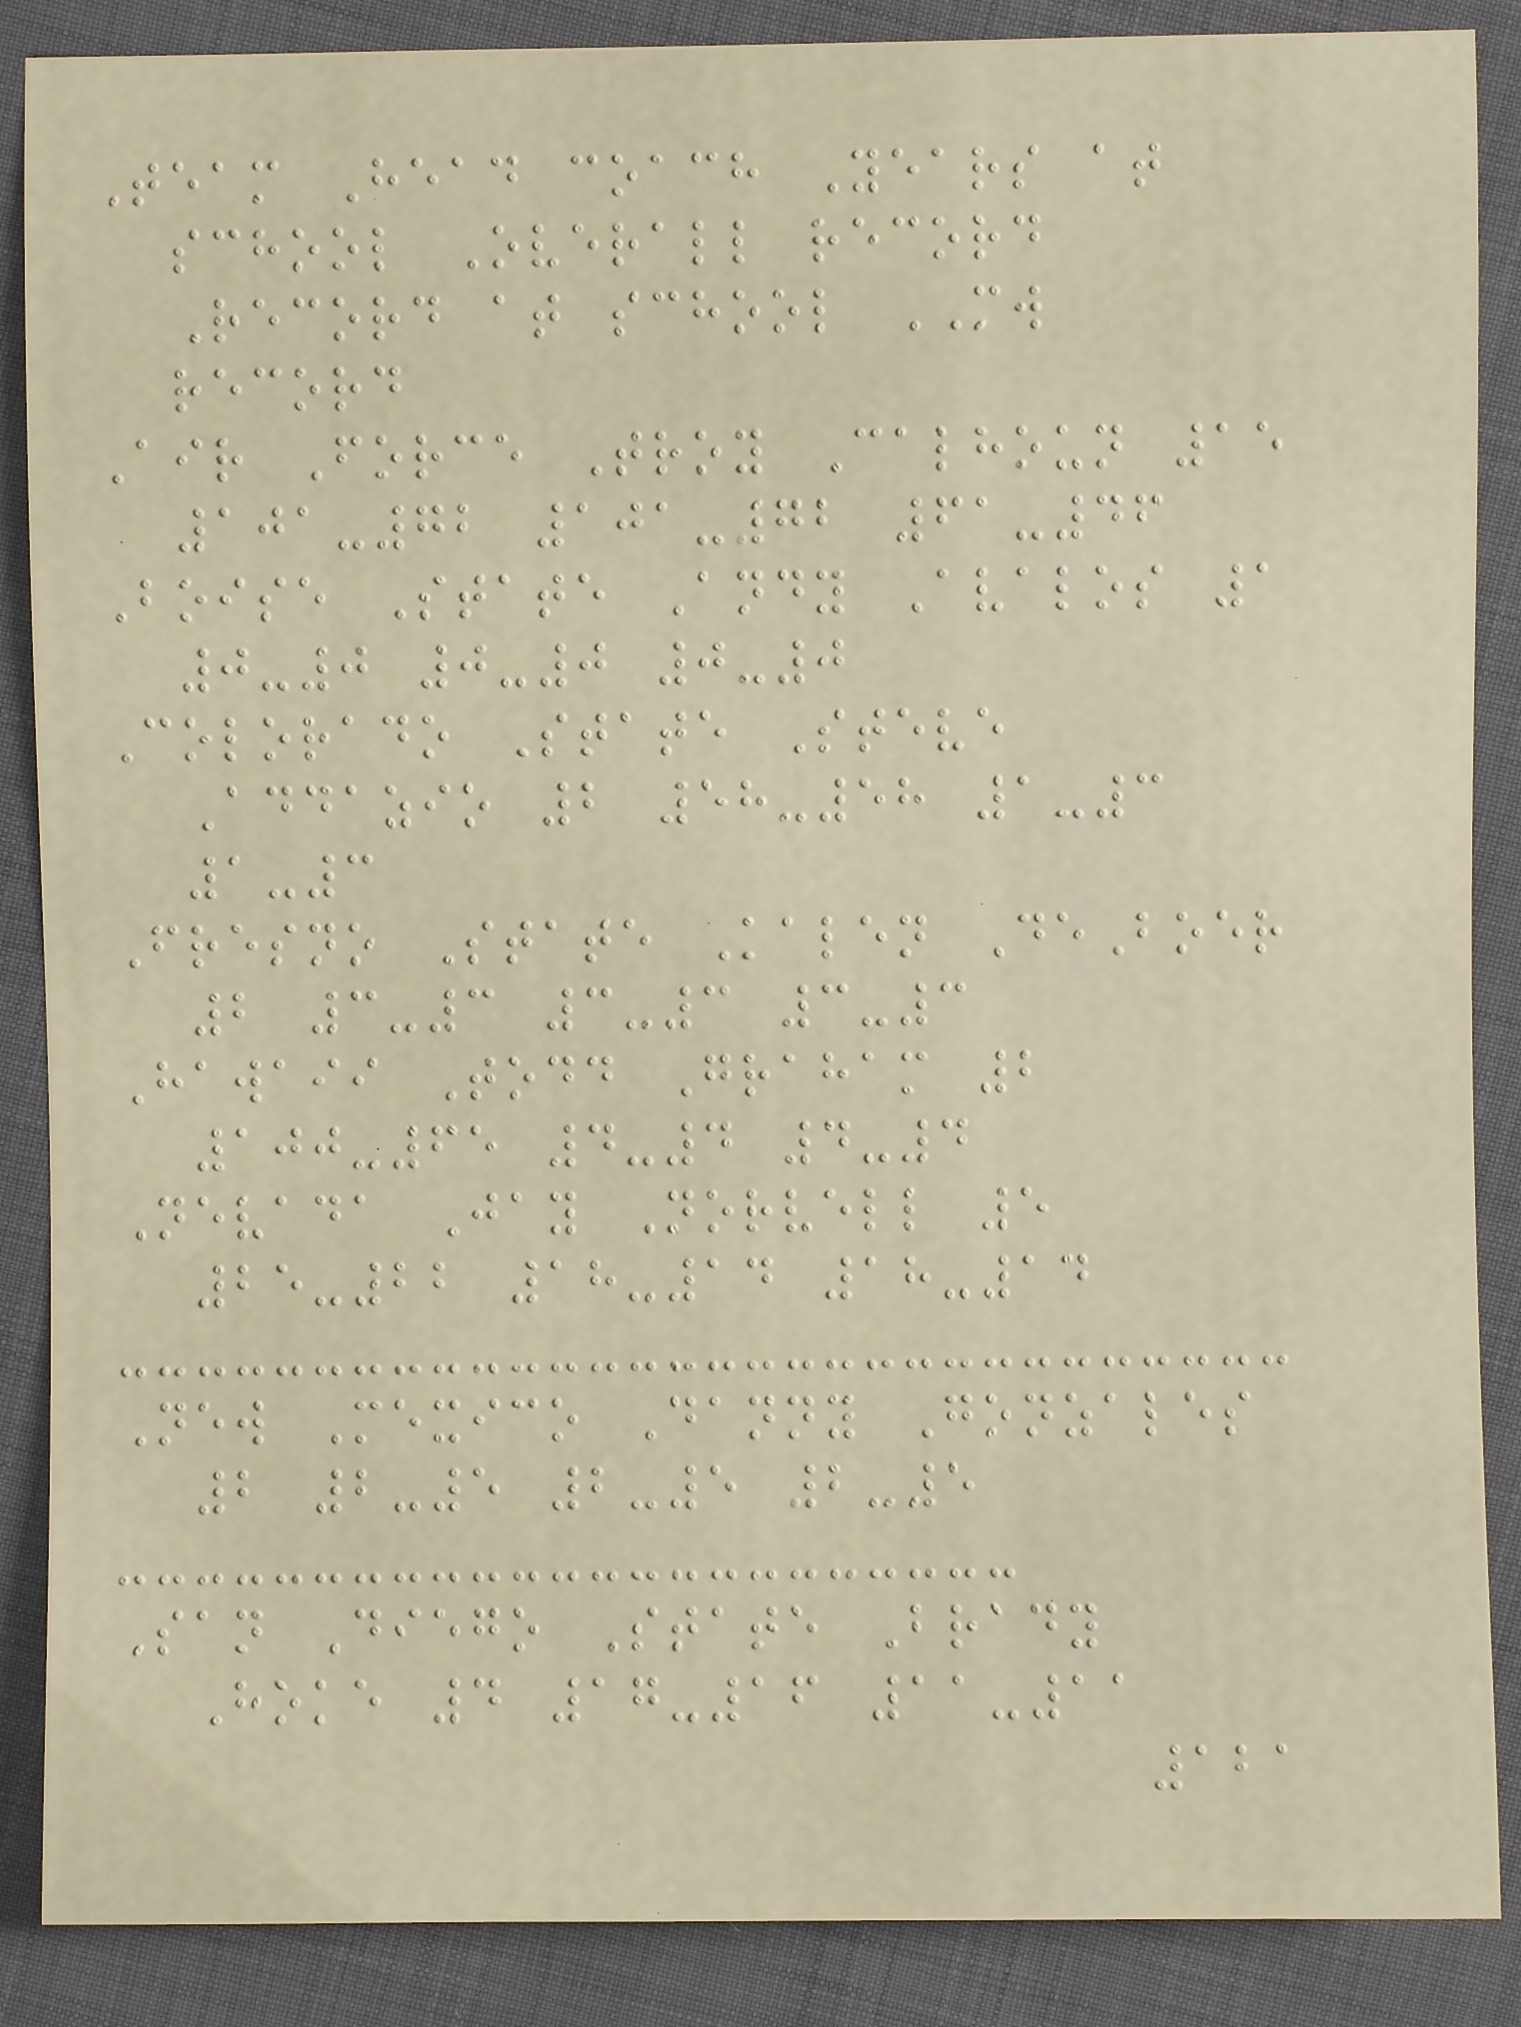Team Head coach Years at
school Overall record
Record at school MW
record
Air Force Troy Calhoun 15
101-72 101-72 61-46
Boise State Andy Avalos 1
0-0 0-0 0-0
Colorado State Steve
Addazio 2 58-58 1-3
1-3
Fresno State Kalen DeBoer
2 3-3 3-3 3-3
Hawaii Todd Graham 2
100-65 4-4 4-4
Nevada Jay Norvell 5
25-22 18-14 18-14
New Mexico Danny Gonzales
2 2-5 2-5 2-5
San Diego State Brady
Hoke 4 17-16 11-11
121
